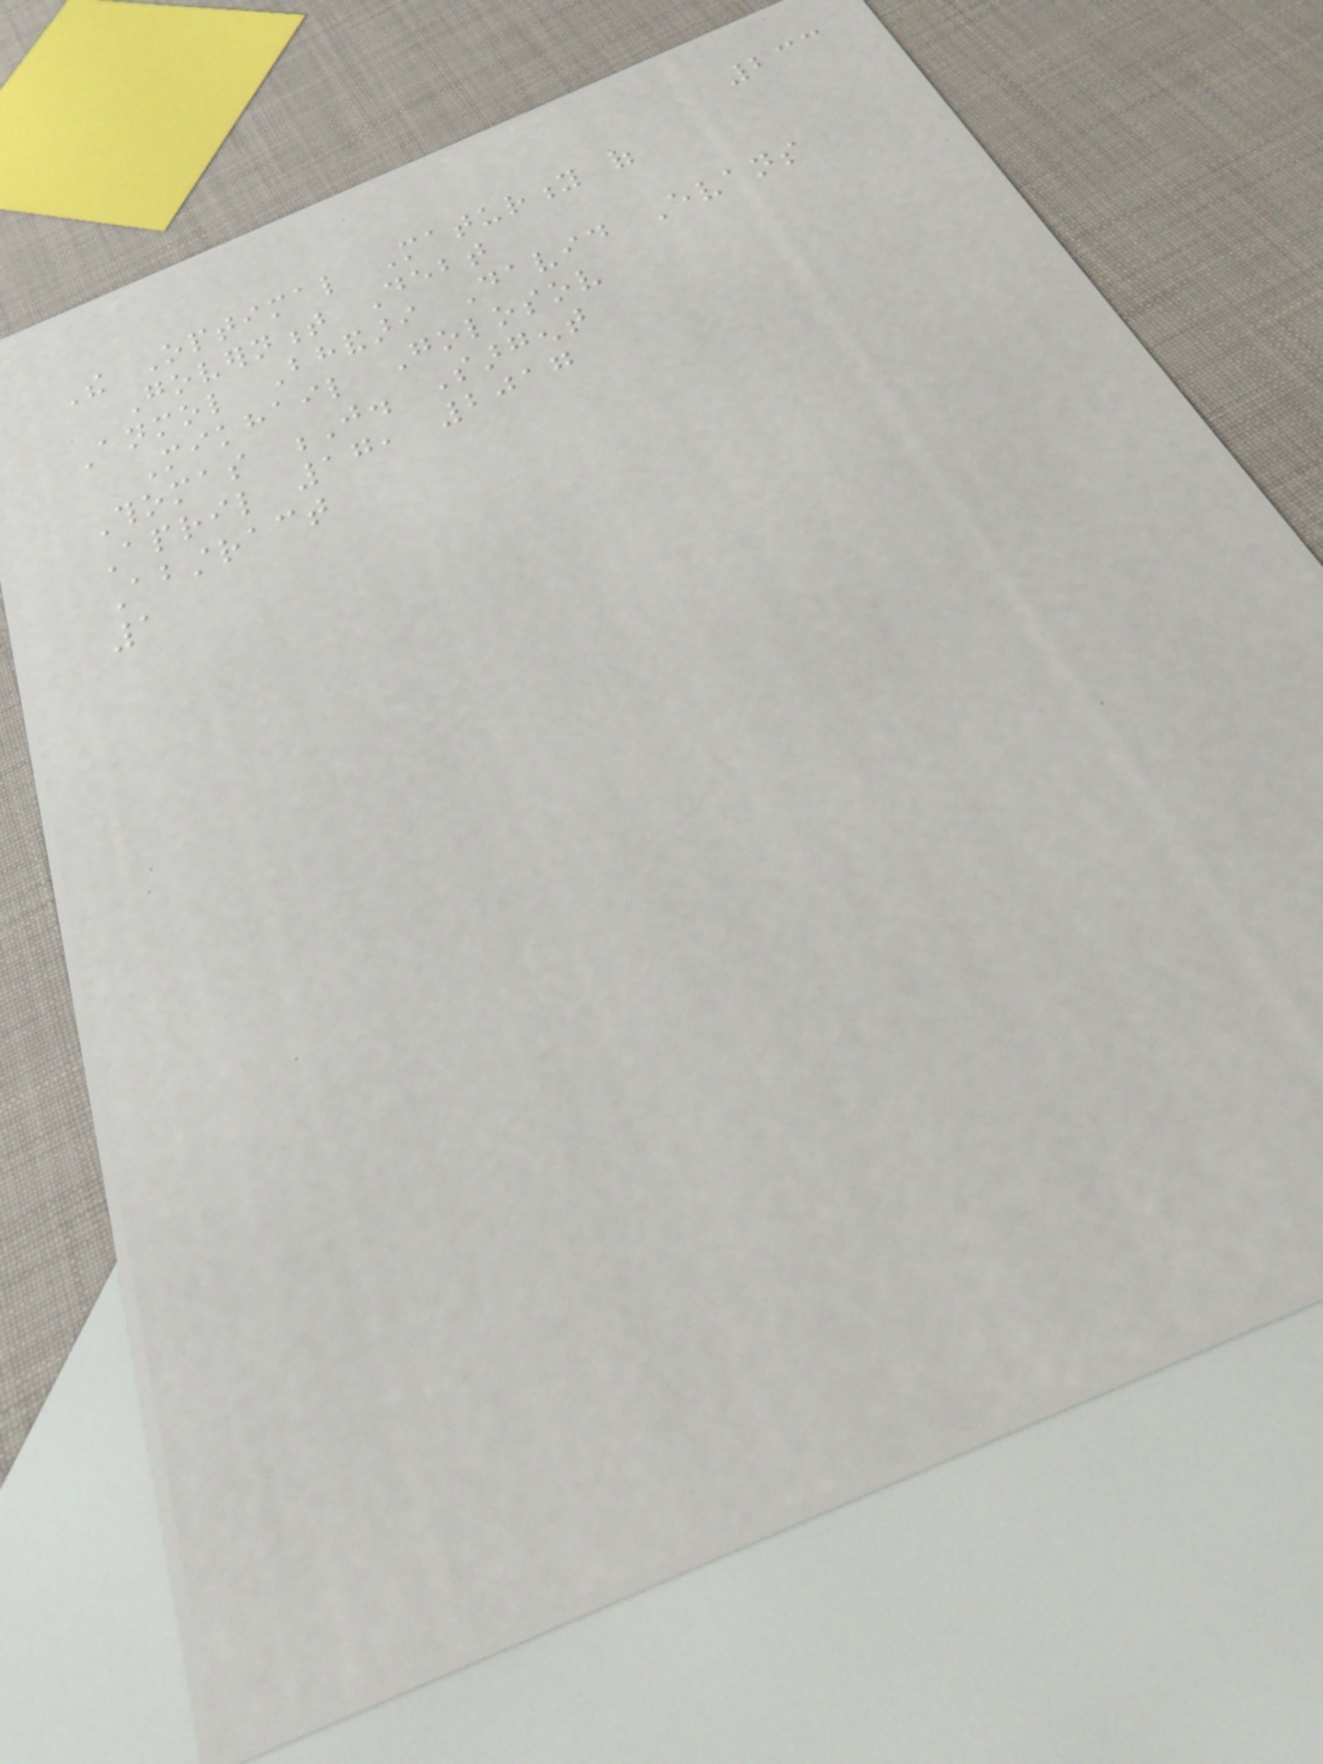233
The Optimal Maturity of
Government Debt
Anmol Bhandari David Evans
Mikhail Golosov
Thomas J. Sargent
April 17, 2017
Abstract
1
